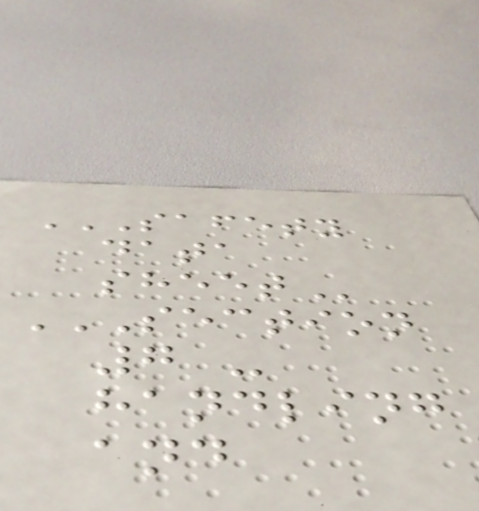SAFETY
DATA
SHEET
SECTION
7 -
HANDLING
AND
